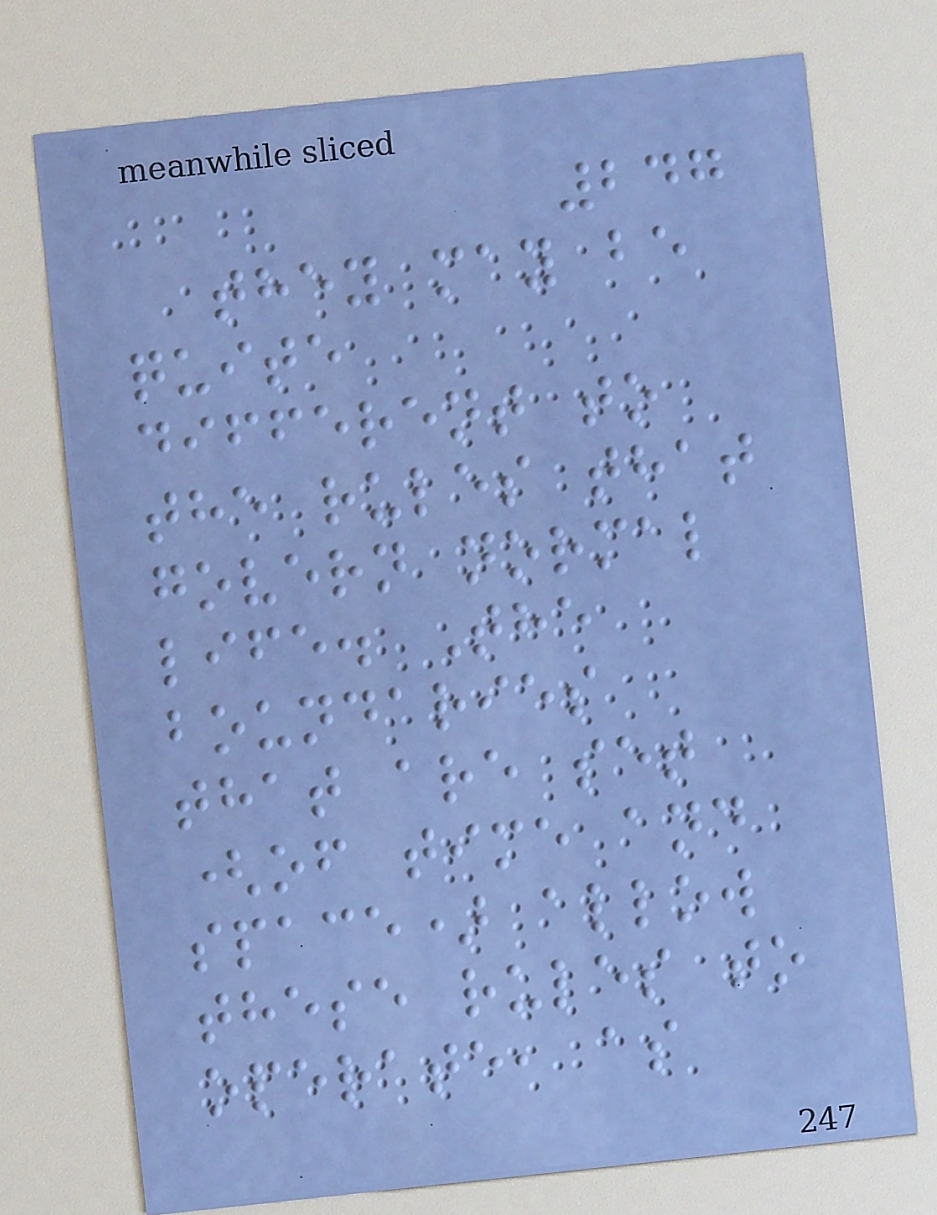247
they may be
quite
different to
the rules that
govern normal
life. The
boundaries
that are set
(of time and
space) allow
these rules to
operate, as
